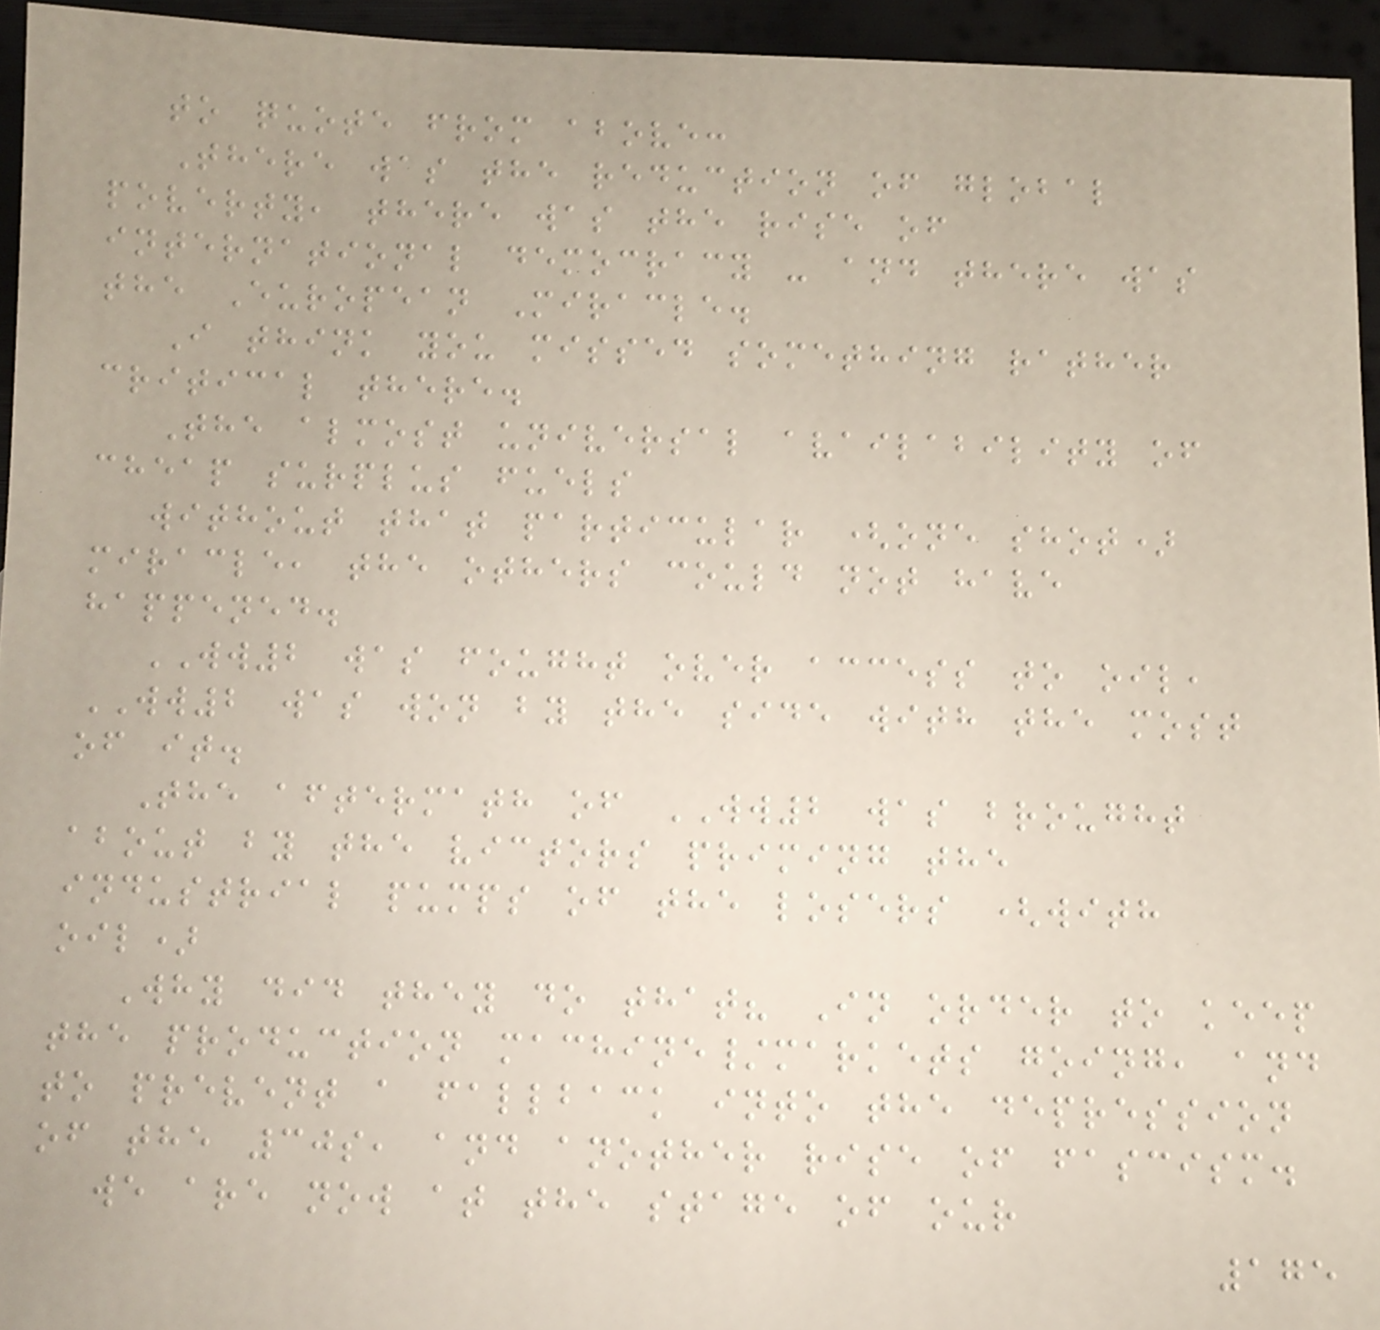to quote from above:
There was the reduction of global
poverty, there was the rise of
international democracy - and there was
the European Miracle.
I think you missed something rather
critical there.
The almost universal availability of
cheap surplus fuels
without that particular (one shot)
miracle, the others could not have
happened.
WW2 was fought over access to oil,
WW2 was won by the side with the most
of it.
The aftermath of WW2 was brought
about by the victors priming the
industrial pumps of the losers (with
oil)
Why did they do that? In order to keep
the production machine/markets going, and
to prevent a fallback into the depression
of the 30s, and another rise of fascism.
we are now at the stage of our
175
